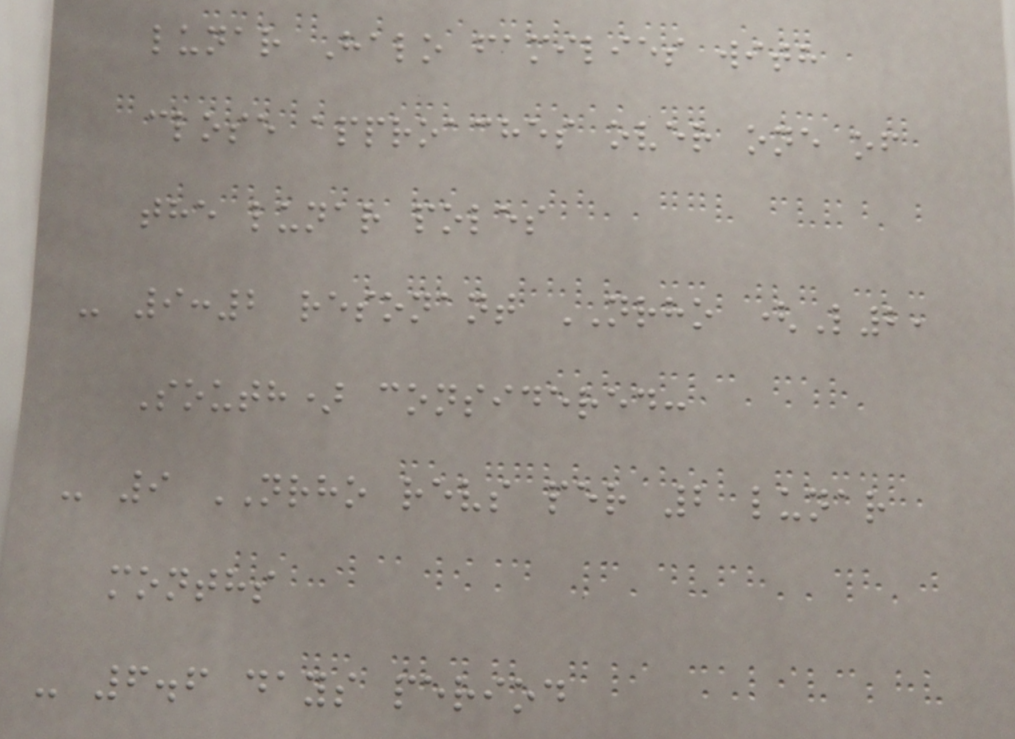lunar Halo families with
close approaches over one of
the lunar poles
- 9:2 resonant NRHO (L2,
South) considered:
- 9 NRHO revs per 2 lunar
months
- 6.6 days period
